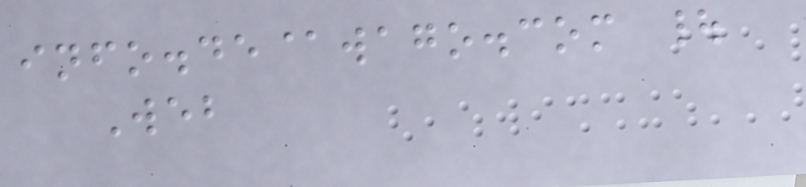info.de@wago.com |
Web
